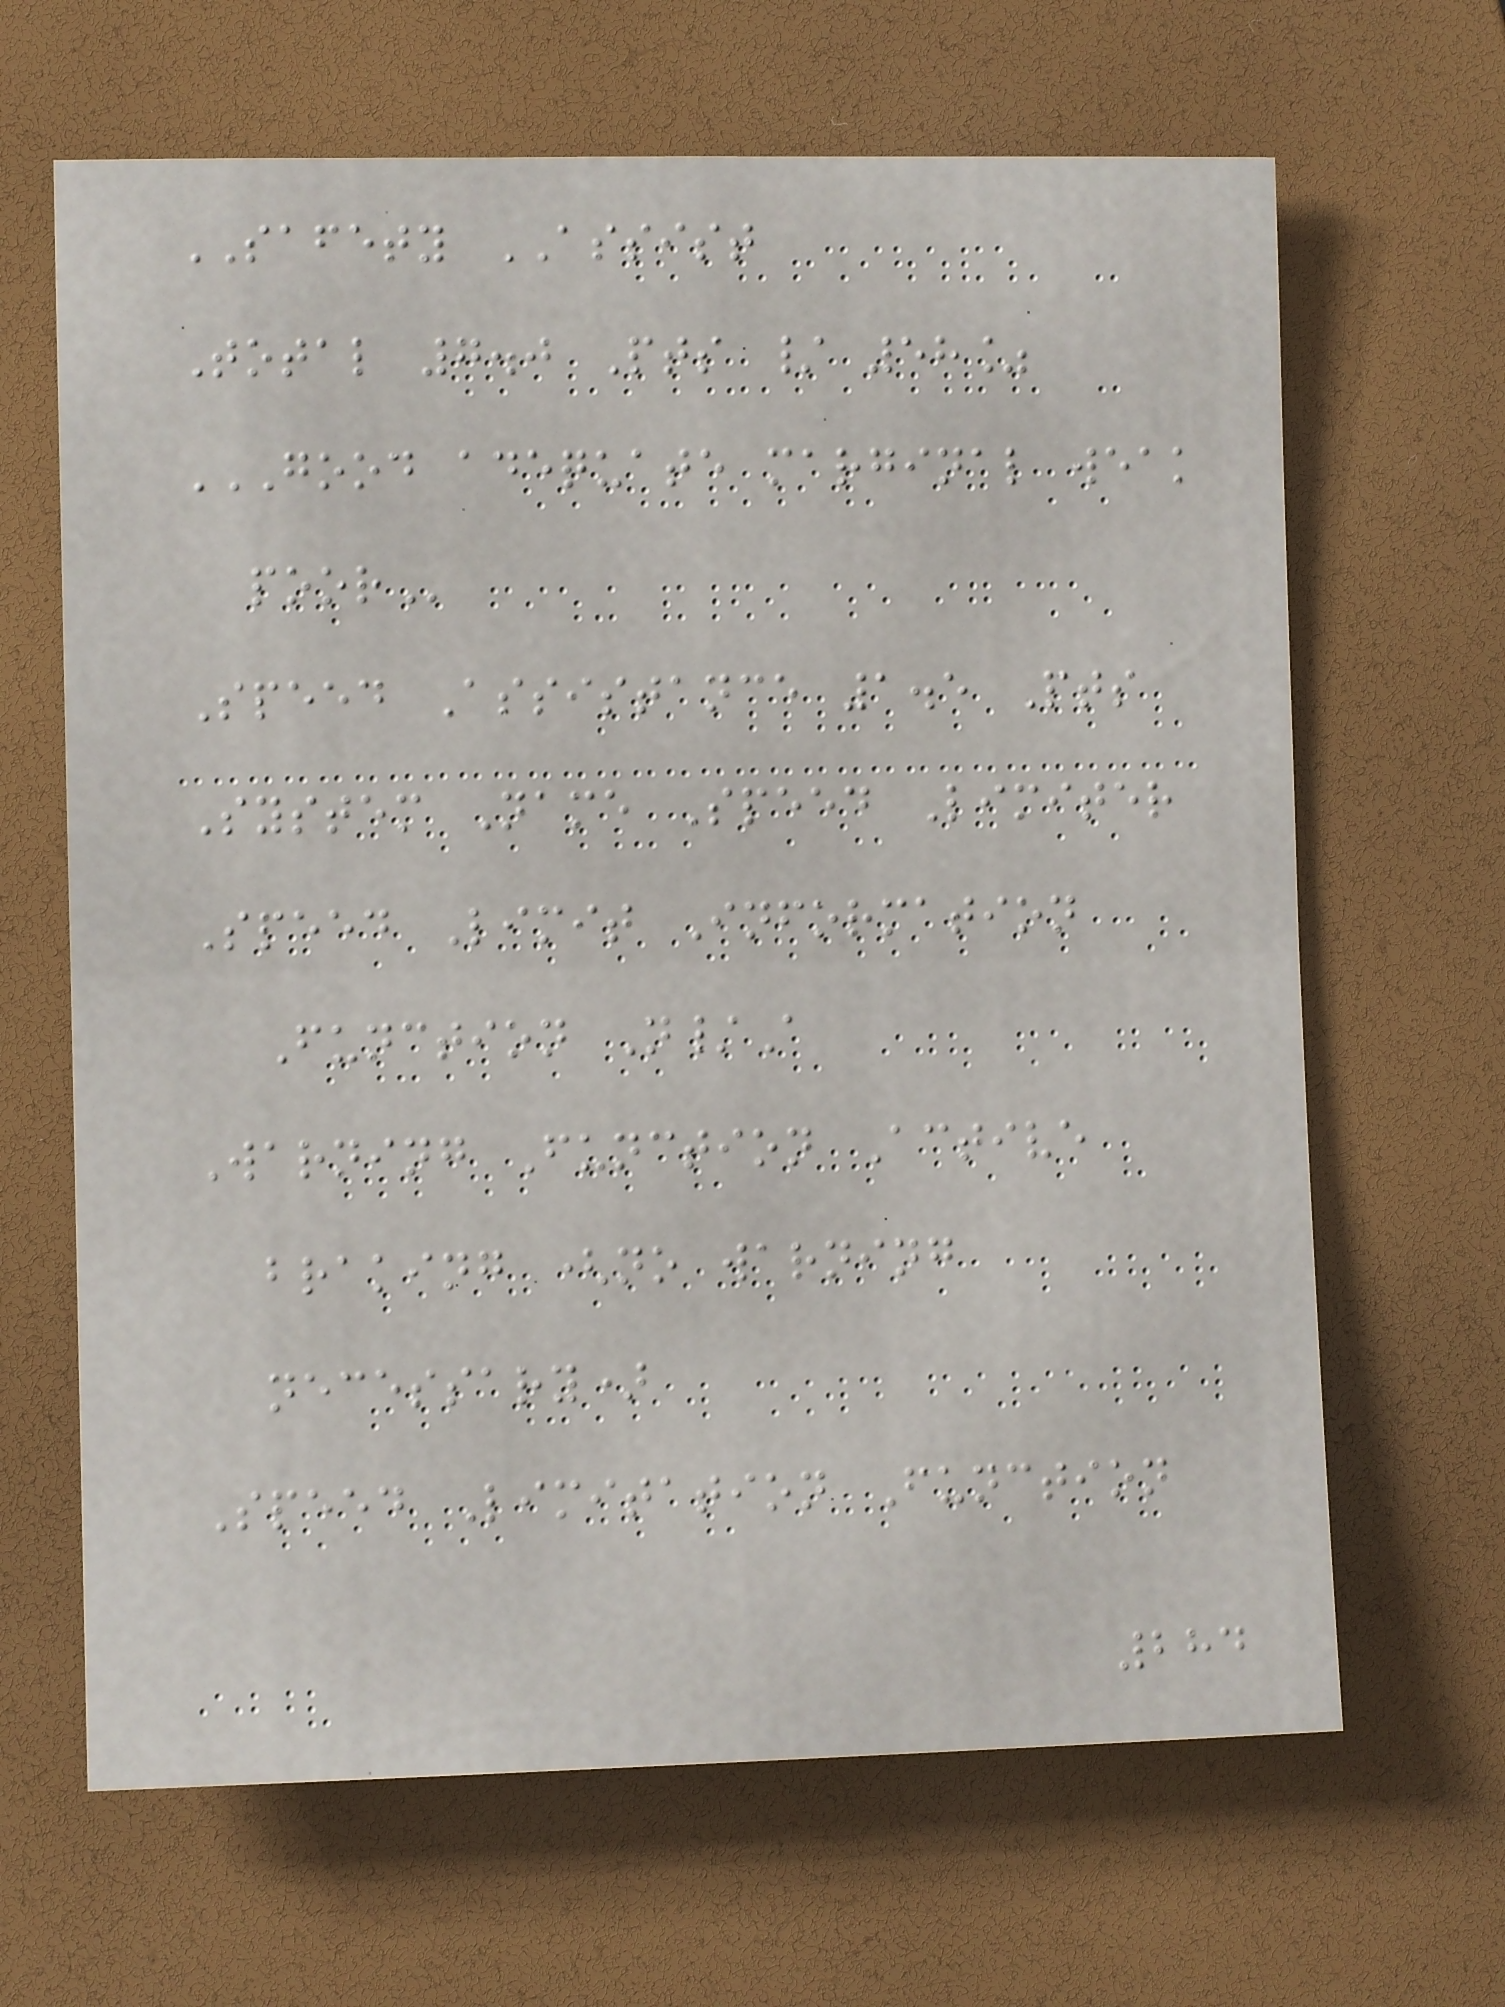SAFETY ASSIST
Total 7.0 Pts / 58%
GOOD ADEQUATE MARGINAL WEAK
POOR
Speed Assistance 1.5 Pts
System Name Speed Limiter
Speed Limit Information
Function N/A
Warning Function Active
braking (no warning
necessary)
Speed Limitation Function
284
